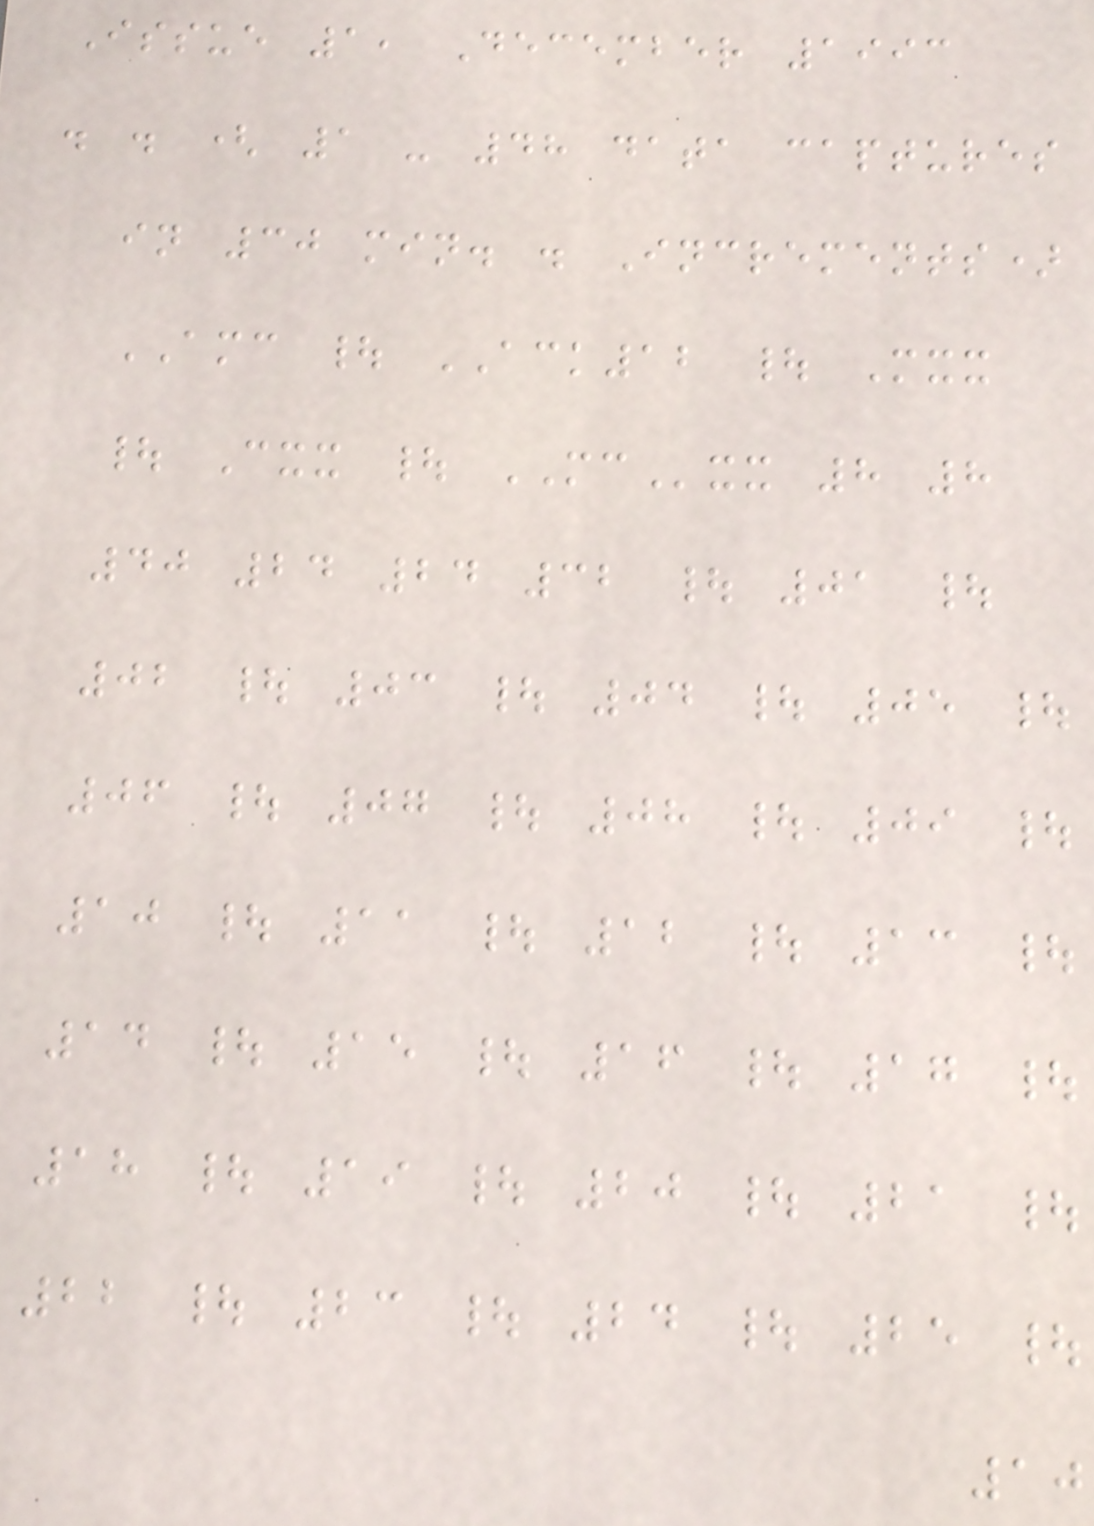Issue 1, December 1993
. . ( 1 - 48 data captures
in 30 min. . Increments)
AMC | ACK12 | Mxx
| Cxx | MCxx 8 8
40 24 24 32 | 01 |
02 | 03 | 04 | 05 |
06 | 07 | 08 | 09 |
10 | 11 | 12 | 13 |
14 | 15 | 16 | 17 |
18 | 19 | 20 | 21 |
22 | 23 | 24 | 25 |
10
